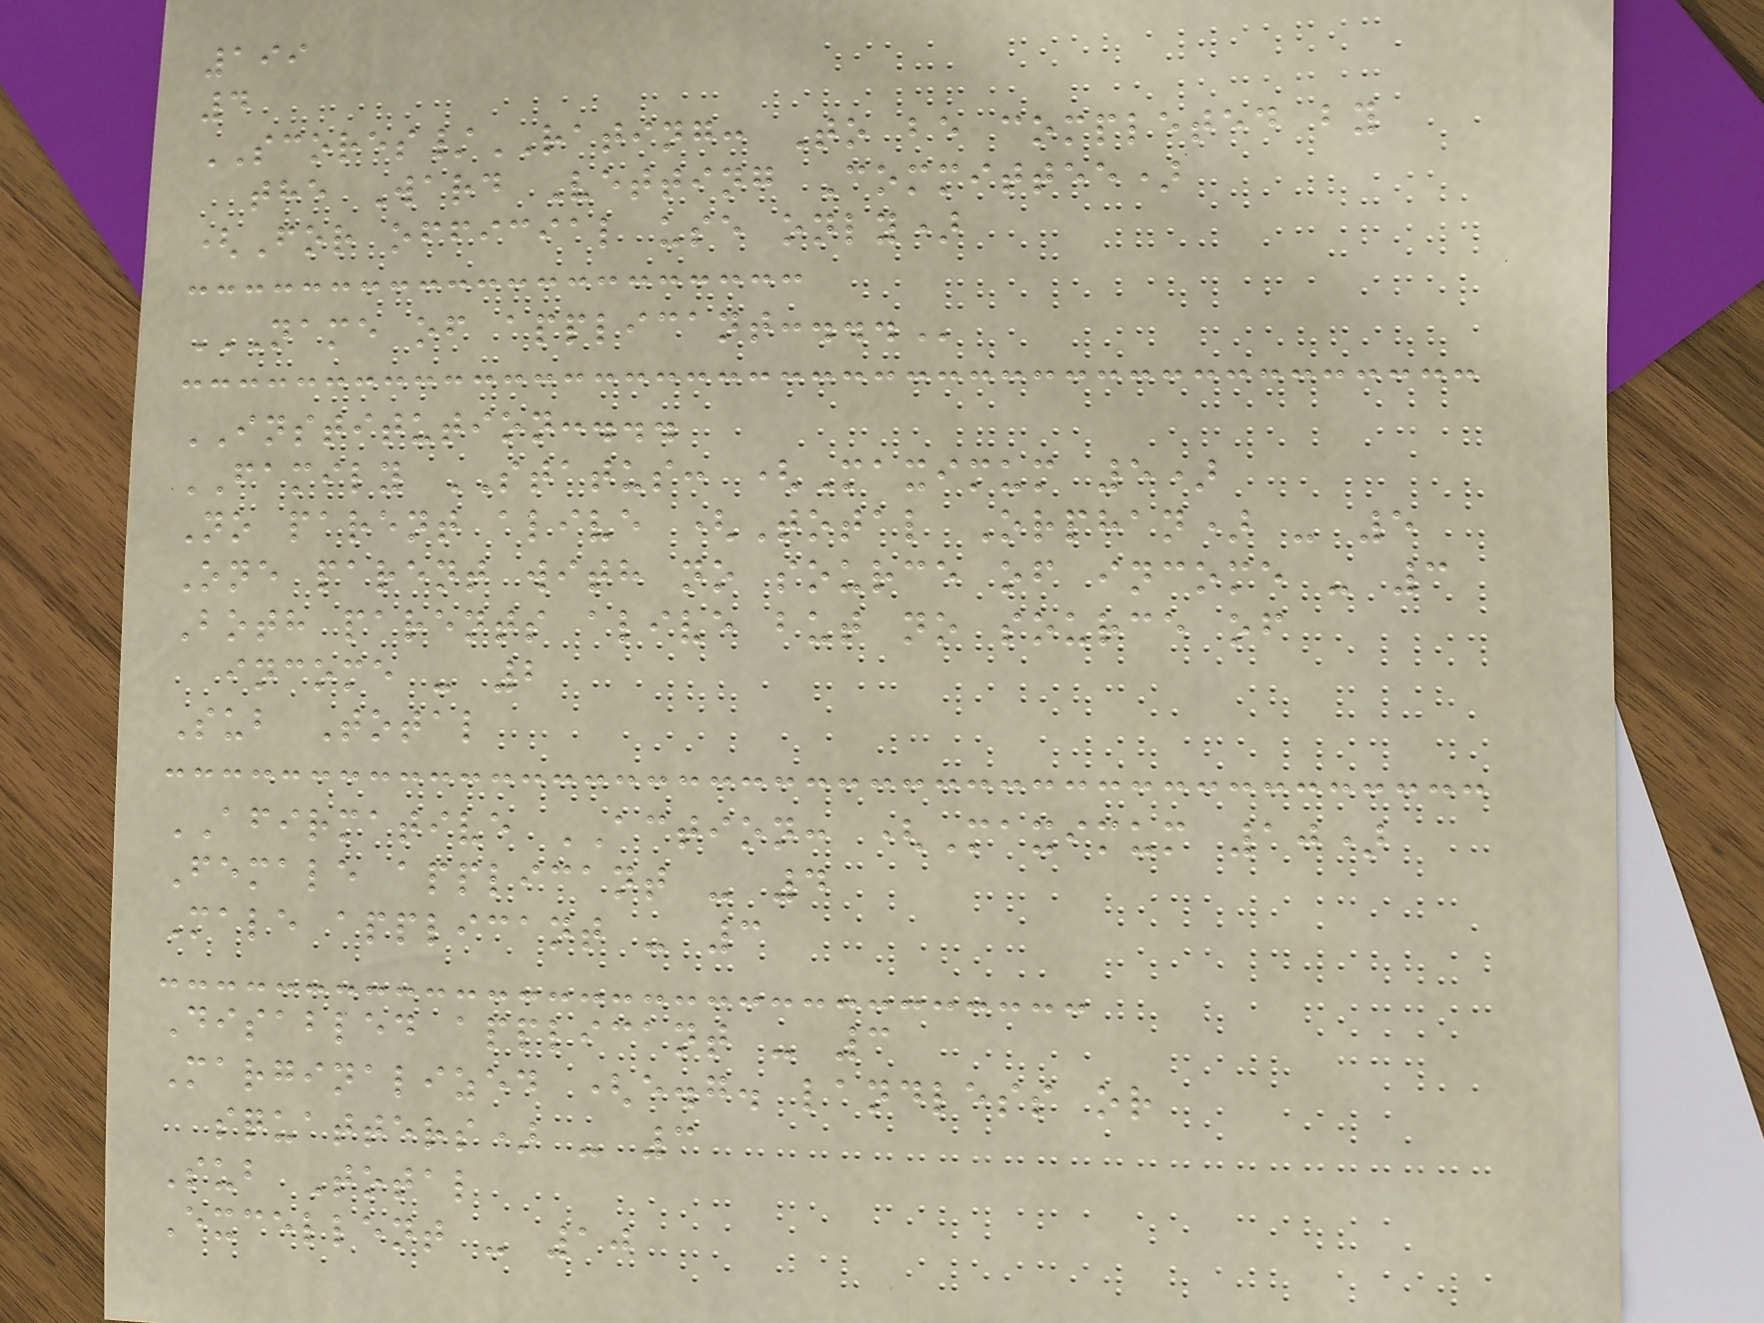199
4
SCORES/RATING: To be completed by
the Ward Vetting Committee)
(For official use only)
NAME OF APPLICANT:...
INSTITUTION:...
FAMILY STATUS: (Maximum 5)
No parent alive (Total Orphan) - 5
One parent with no source of income - 3
Both parents alive but no source of
income - 2
Sub Total
AFIRMATIVE ACTION: (Maximum 10)
Female applicant - 4
Male applicant - 3
Disabled applicant - 3
Marginalized (e.g. landless or
squatters) - 3
Sub Total
Excellent - 10
